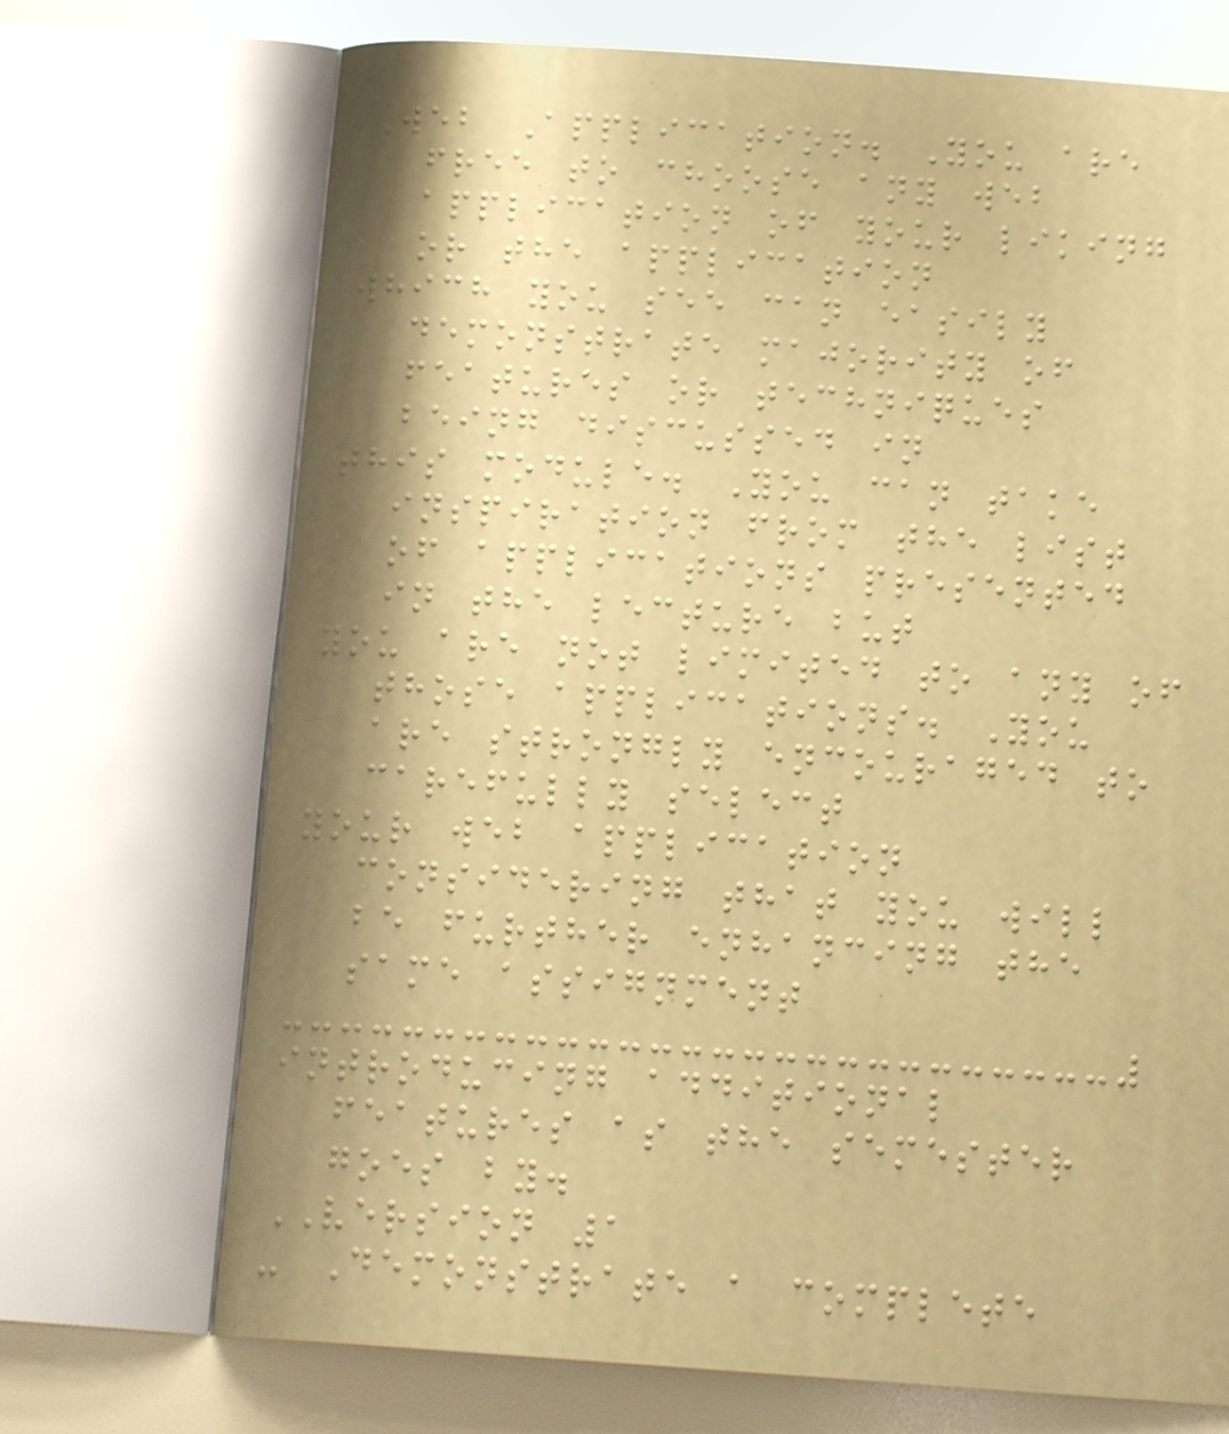Web Application. You are
free to choose any web
application of your liking
or the application
which you see can easily
demonstrate majority of
features or techniques
being discussed in
this module. You can take
inspiration from the list
of applications presented
in the lecture but
you are not limited to any of
those applications. You
are strongly encouraged to
carefully select
your web application
considering that you will
be further enhancing the
same assignment
introducing additional
features as the semester
goes by.
VERSION 1
- Demonstrate a complete
